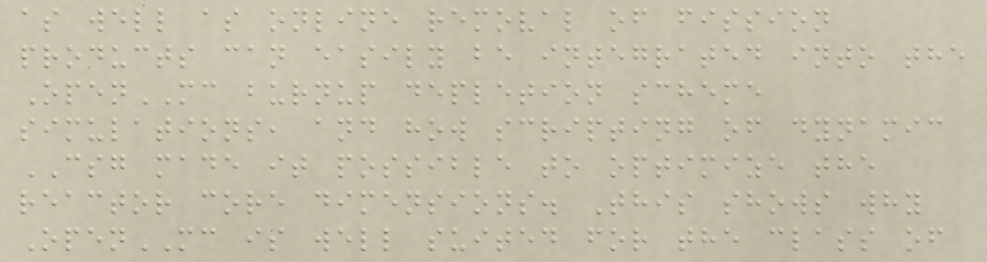as well as online removal of fission
products can easily be integrated into the
OpenMC burnup depletion scheme
simulations, and how scripting of dynamic
CSG made it possible to optimize the
reactor core dimensions. This shows why
OpenMC is well suited for the class of
